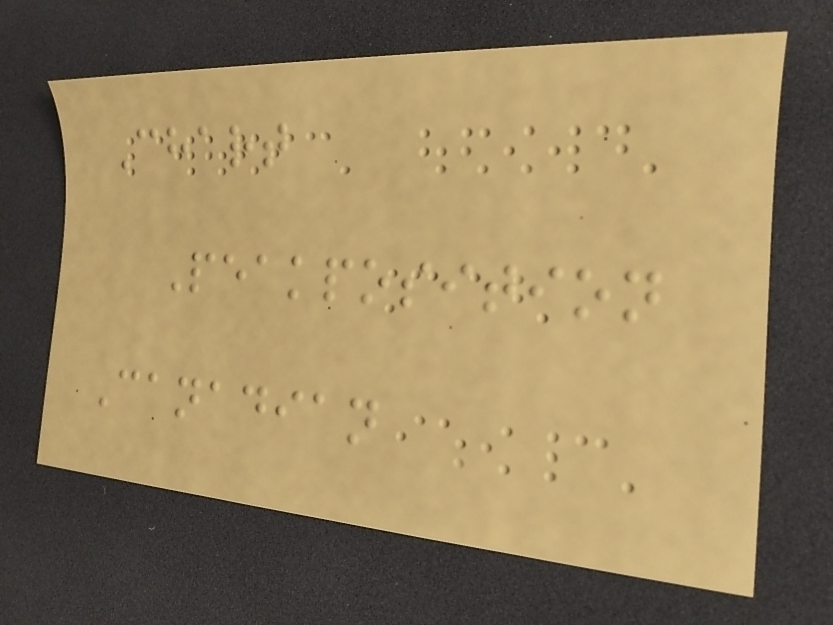Chart
Peakposition
Canadian
